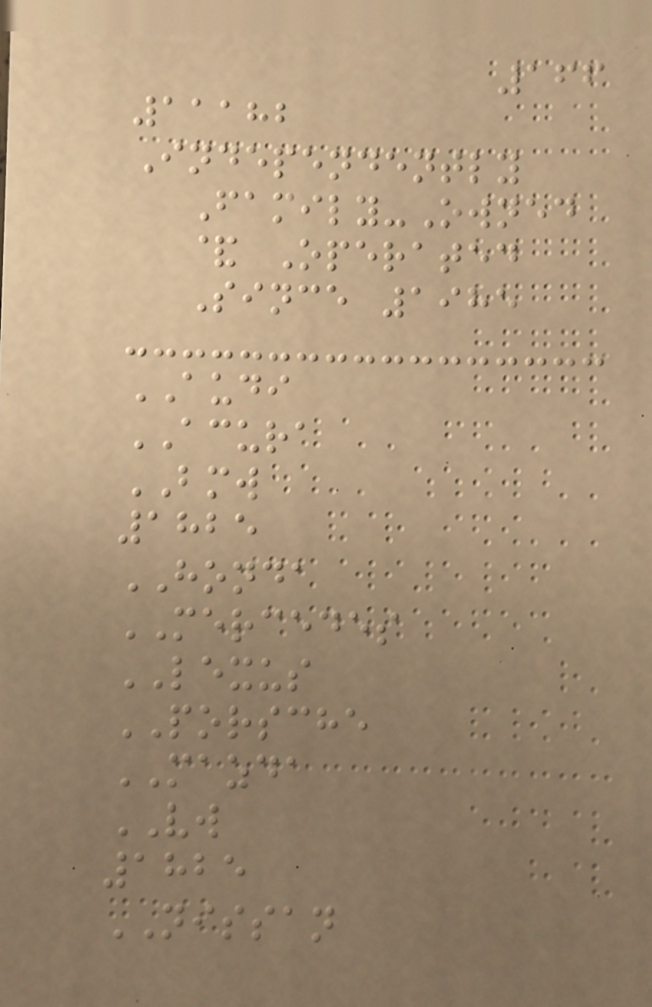166
11182
Independently
Family-Owned
& Operated
Since 1985
AUDI
ACURA
BMW
1825
HONDA
MERCEDES
LEXUS
PORSCHE
MAZDA
VW
1825
NISSAN
